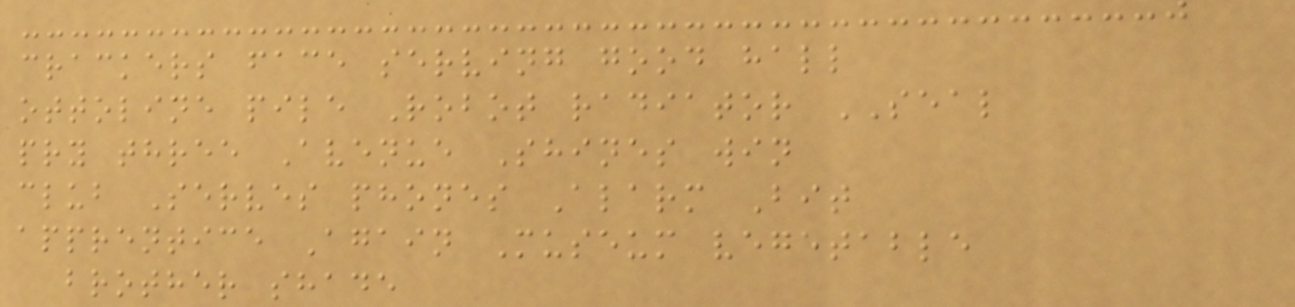crackers face serving good hall
ottoline pile Robot radiator SEAL
pry three Avenue Shines win
club Serves phones Alarm Bit
apprentice Again Museum vegetable
brother shade
